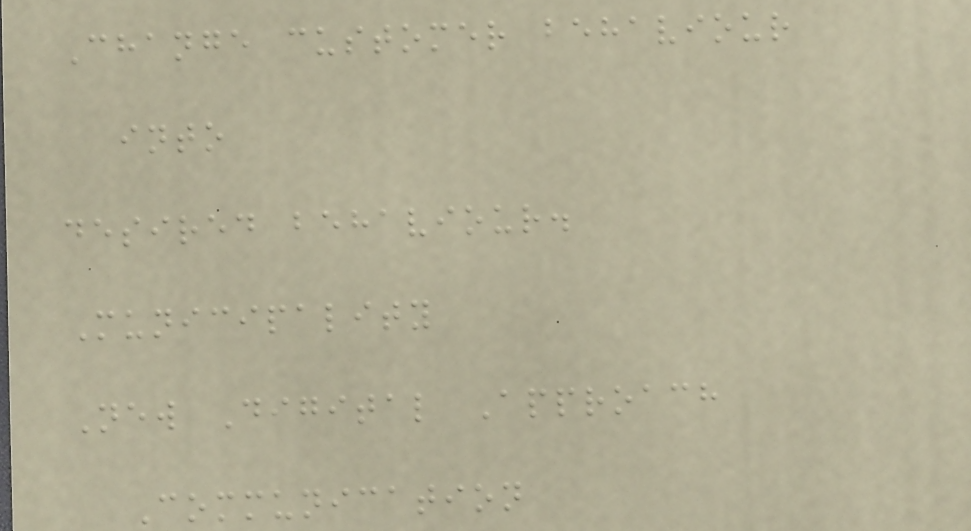Change customer behaviour
into
desired behaviour.
Municipality
New Digital Approach
Communication
